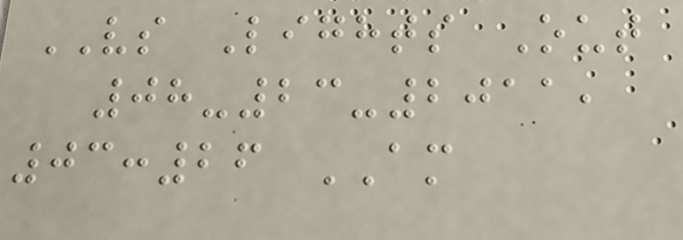VS Lights Out
08-23-2011,
03:26 AM
